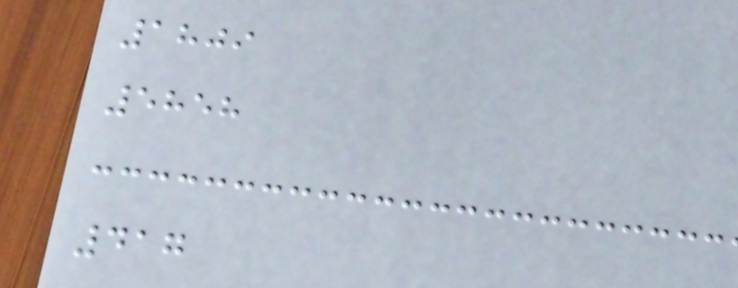1809
5858
417
